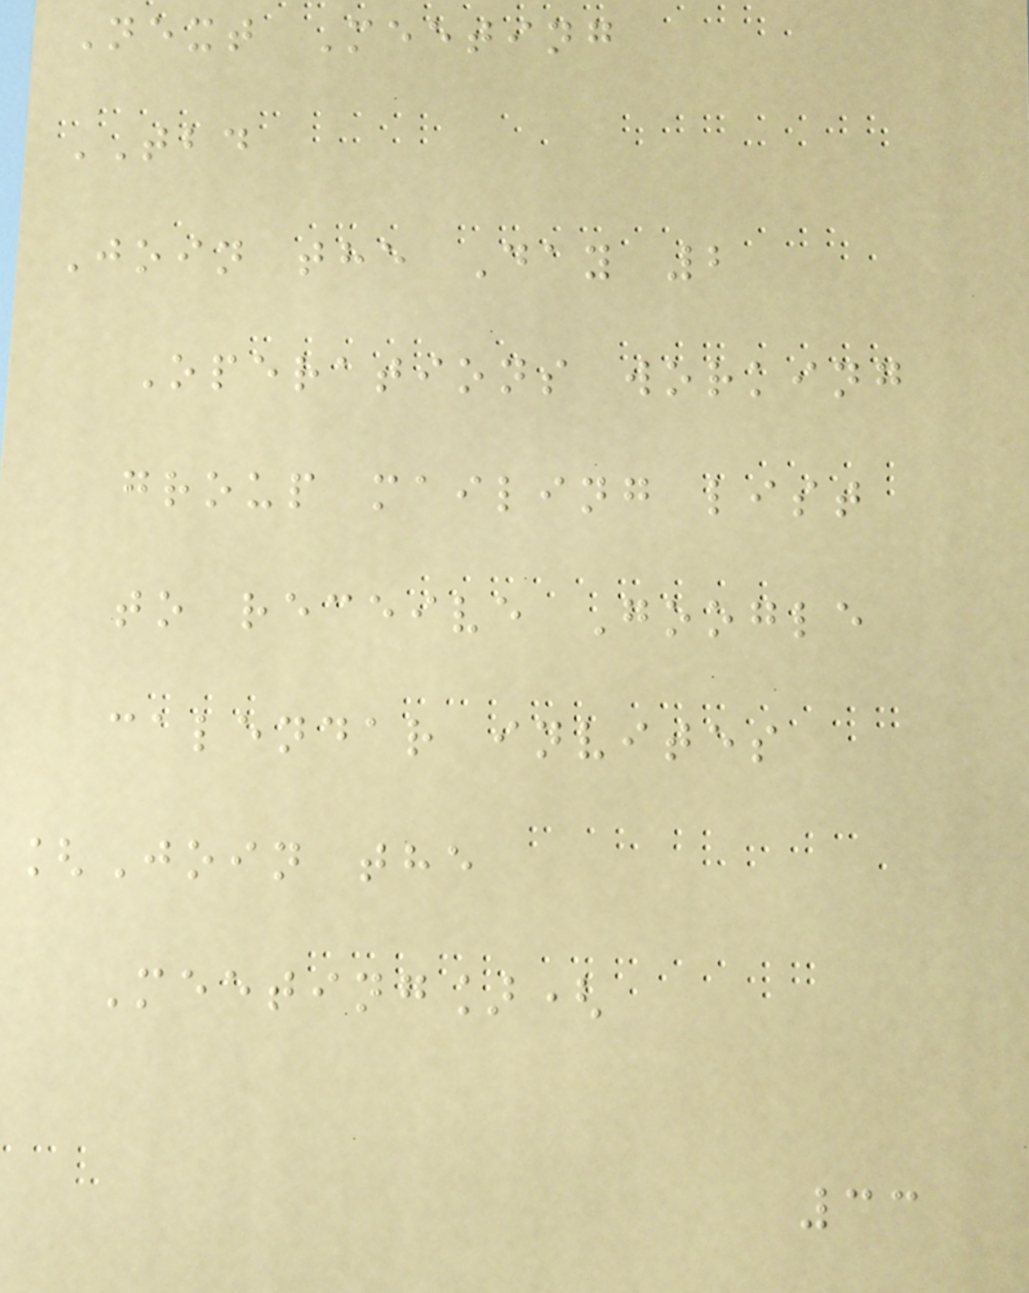Next Meeting
TBD
Join the Day 2
Operations working
group mailing list
to receive Google
calendar invites
[Join the
Meeting](
33
